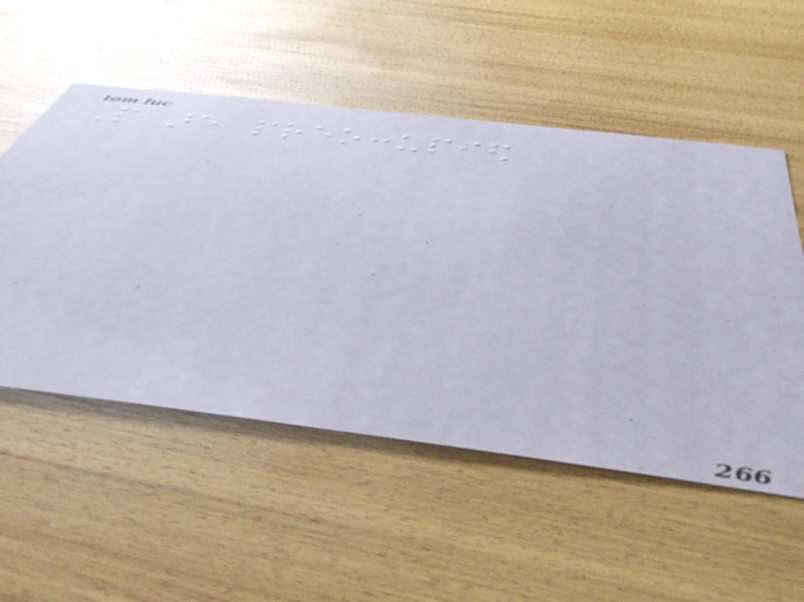People are preoccupied
